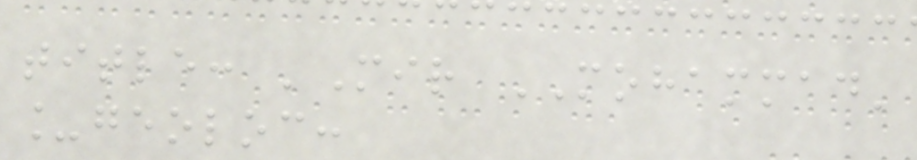title: 'Mir MOHAMMAD'
_geoloc:
